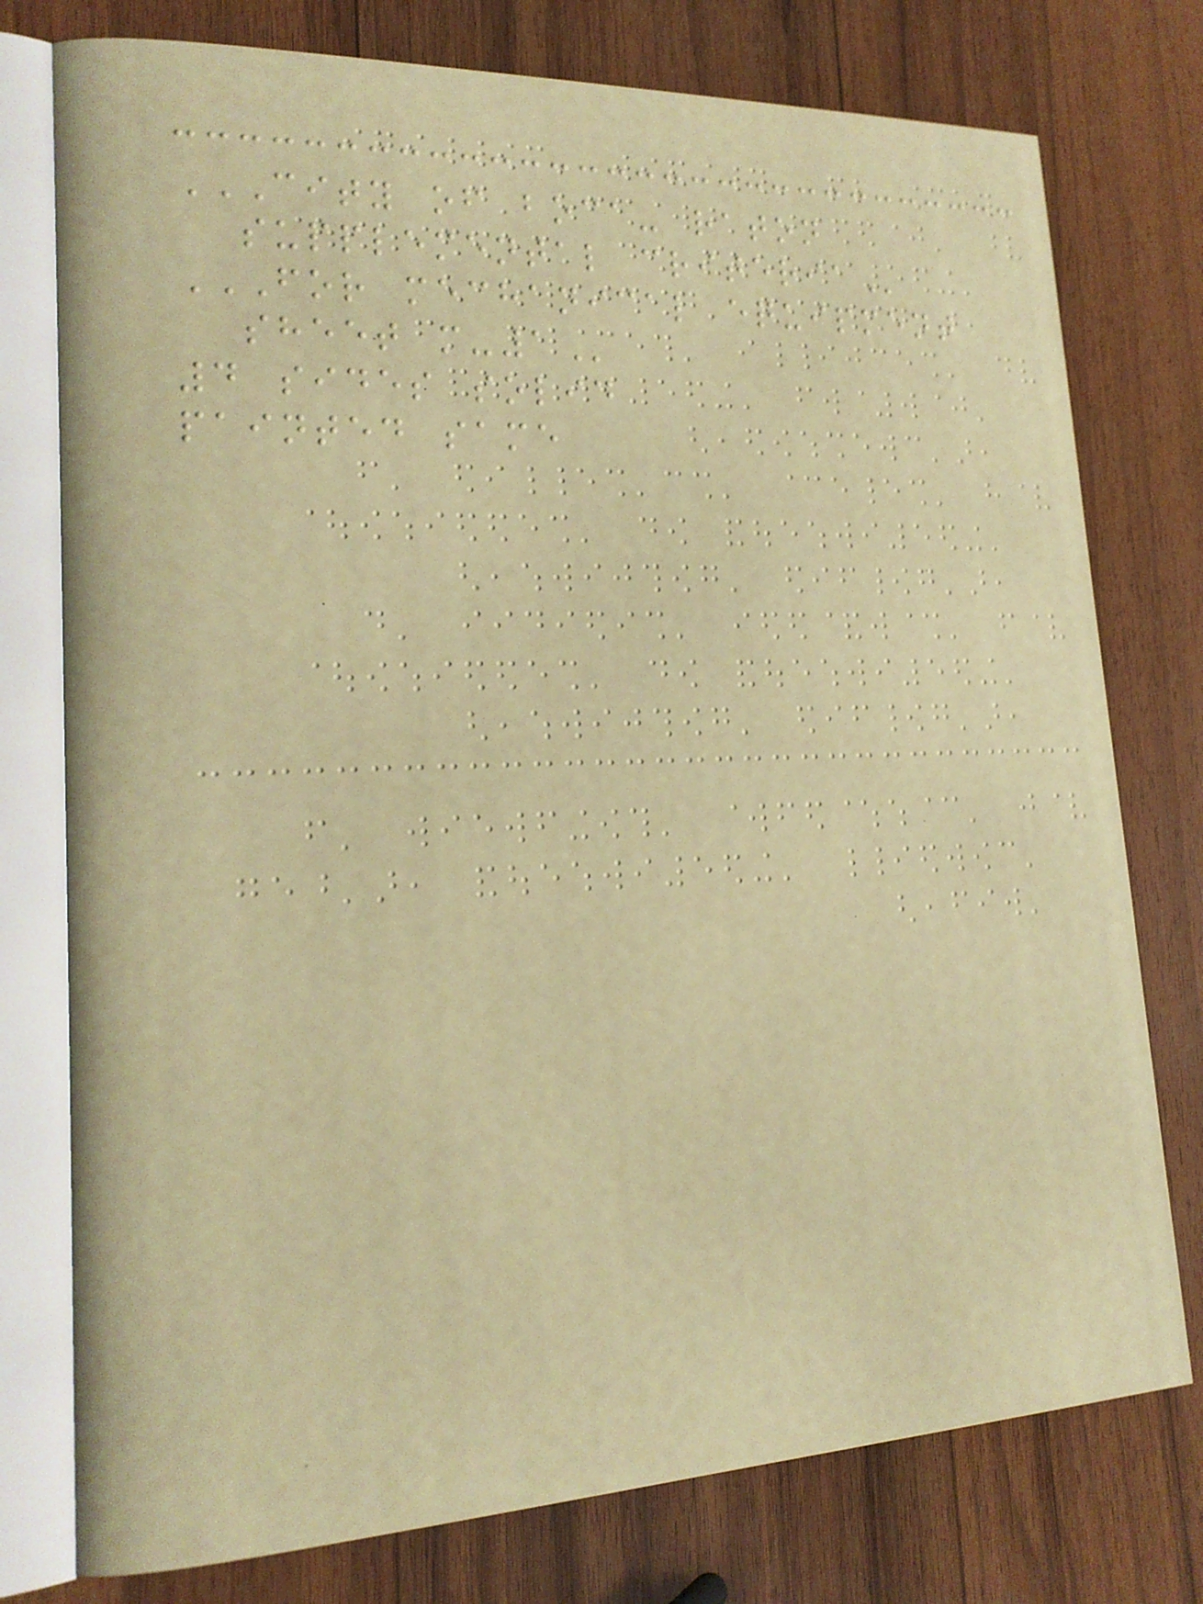CITY OF BOCA- RATON
SUPPLEMENTAL CRITERIA
FOR MECHANICAL EQUIPMENT
SHEET M-1
4 sides solid
painted same
